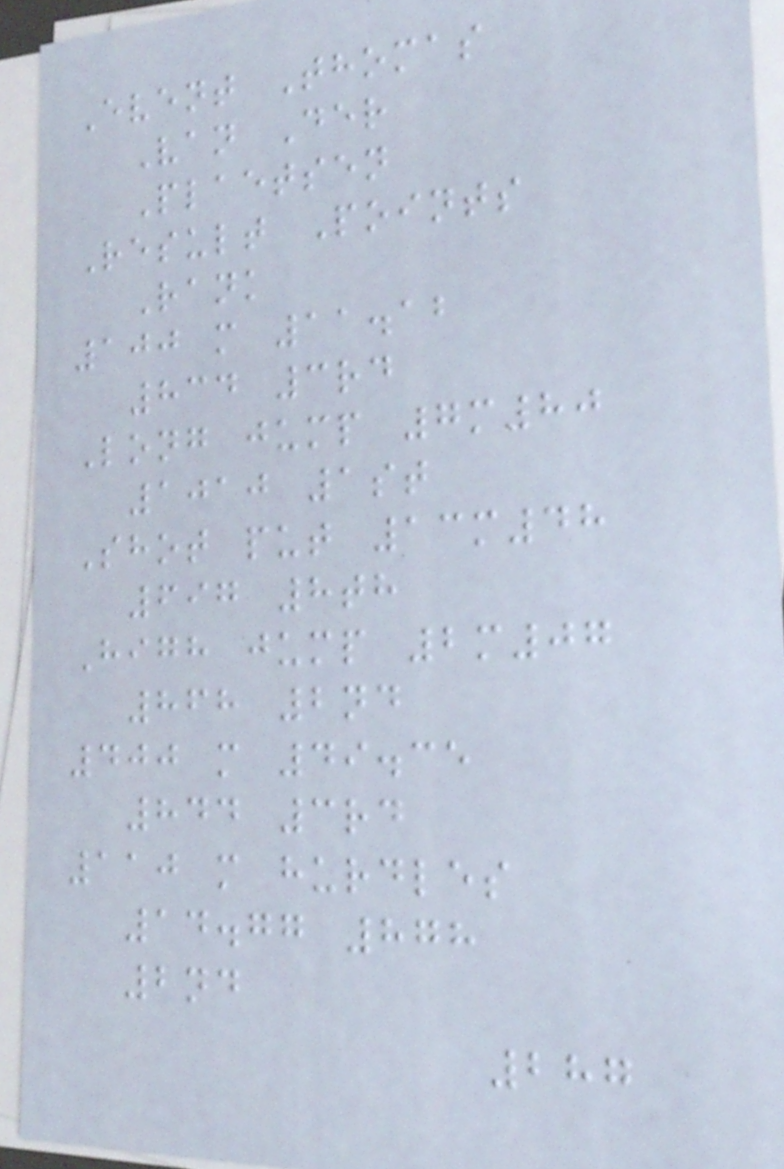Event Thomas
Van Der
Plaetsen
Result Points
Rank
100 m 11.12
834 3rd
Long jump 7m80
1010 1st
Shot put 13m48
697 8th
High jump 2m07
868 2nd
400 m 49.35
844 3rd
110 m hurdles
14.77 878
2nd
287
